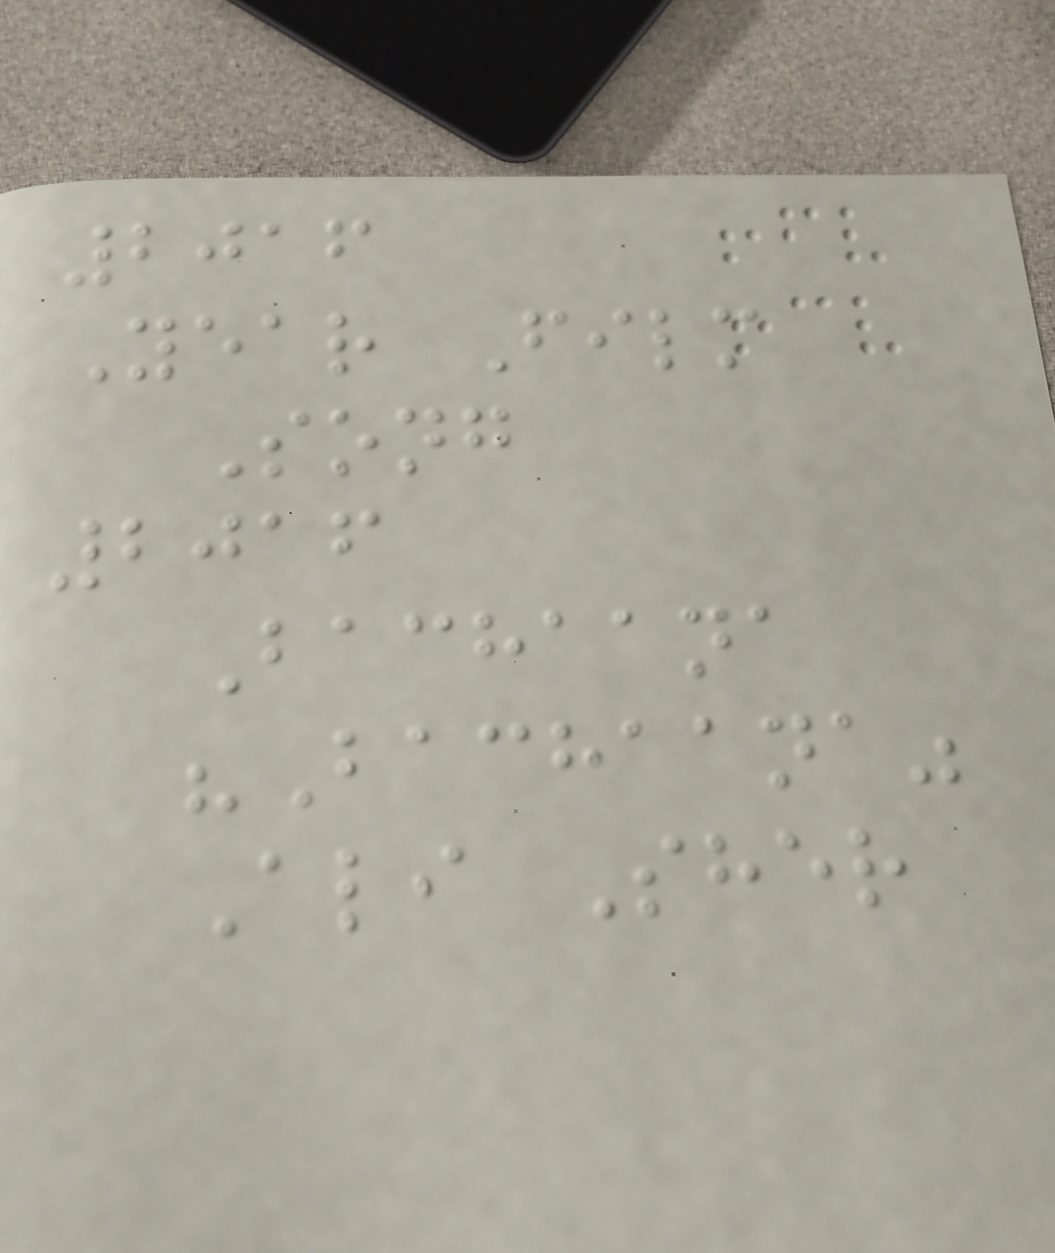2016
Year Film
Song
2016
Bachaana
"Bachaana"
Ali Sher
